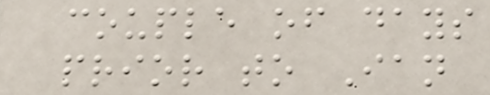couple of days
prior to Ian
